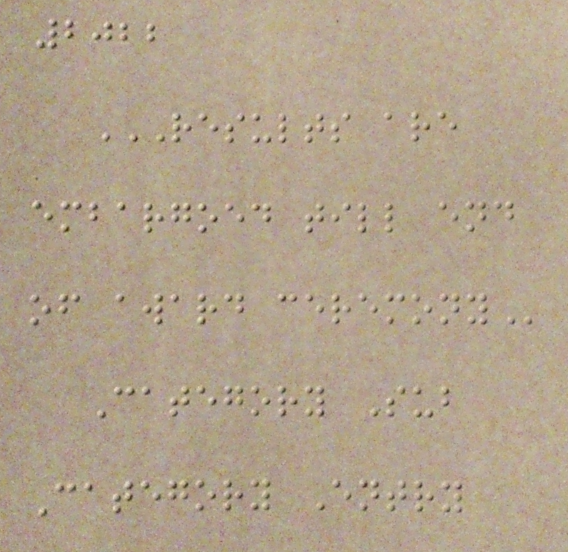2022
RESULTS ARE
EMBARGOED TILL END
OF AWARD CEREMONY
Category Sub
Category Entry
